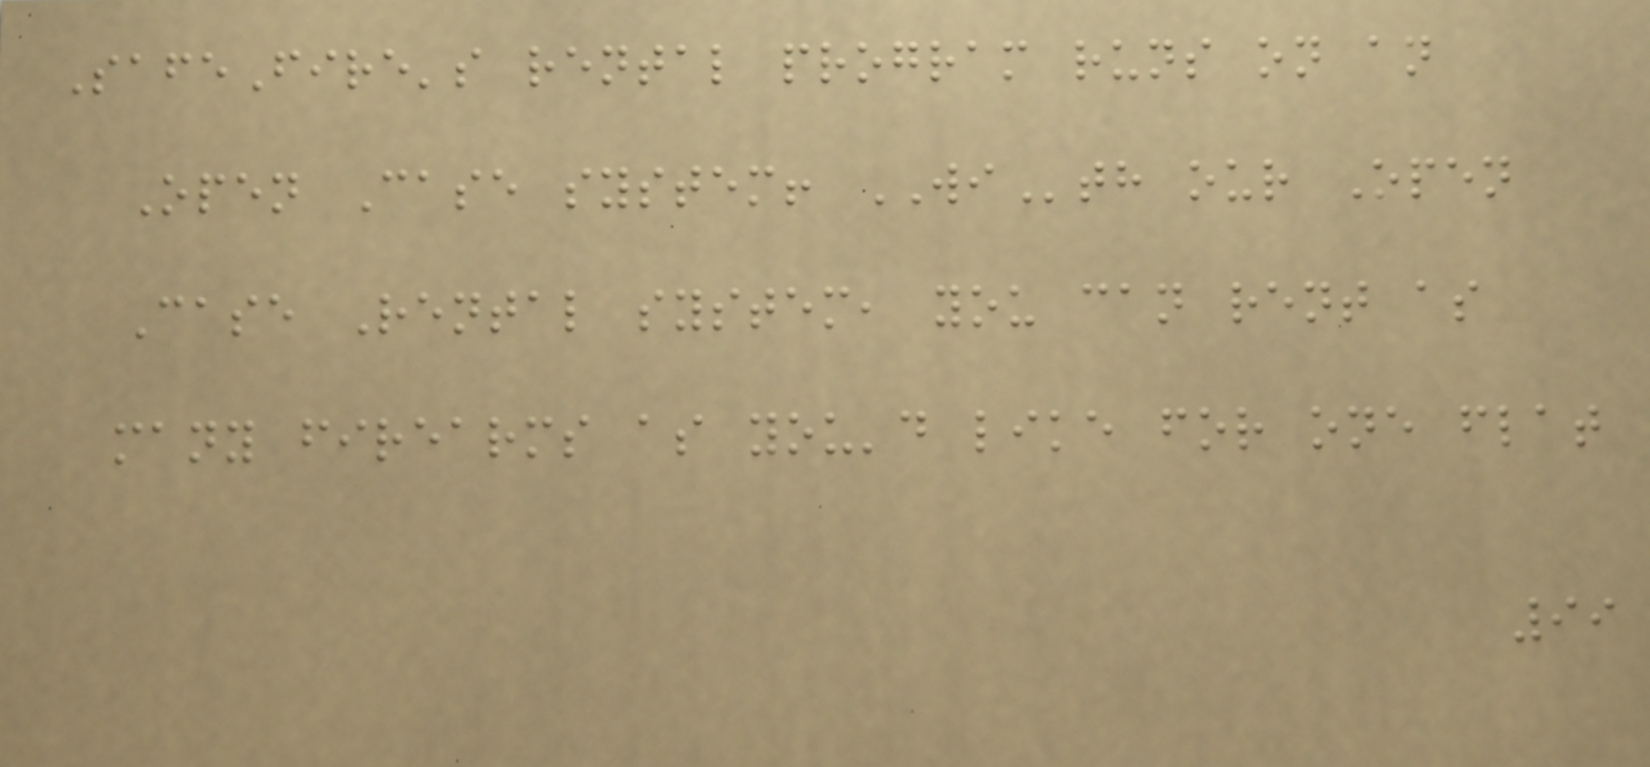SafeFire's rental program runs on an
Open Case system! WIth our Open
Case Rental system, you can rent as
many firearms as you'd like for one flat
99
